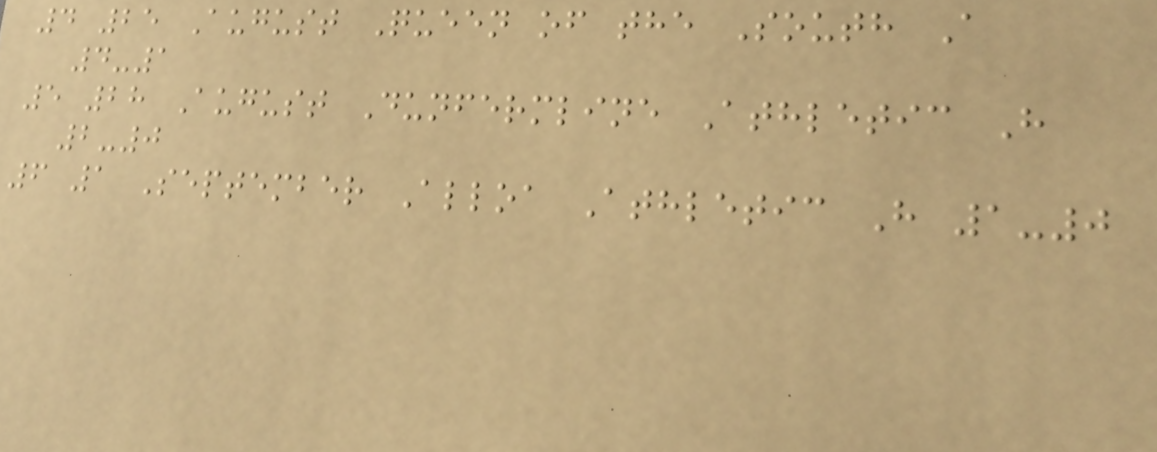4 25 August Queen of the South A
4-1
5 28 August Dunfermline Athletic H
2-0
6 1 September Alloa Athletic H 1-0
